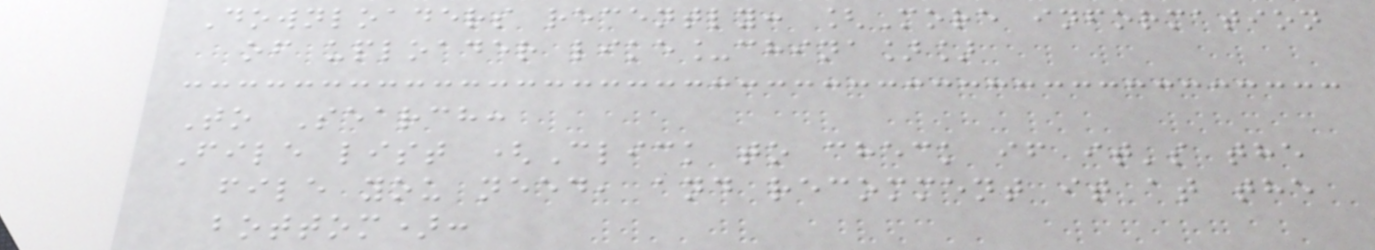Downloaders recently: [More information
of uploader like_china]]
To Search:
File list (Click to check if it's the
file you need, and recomment it at the
bottom):
